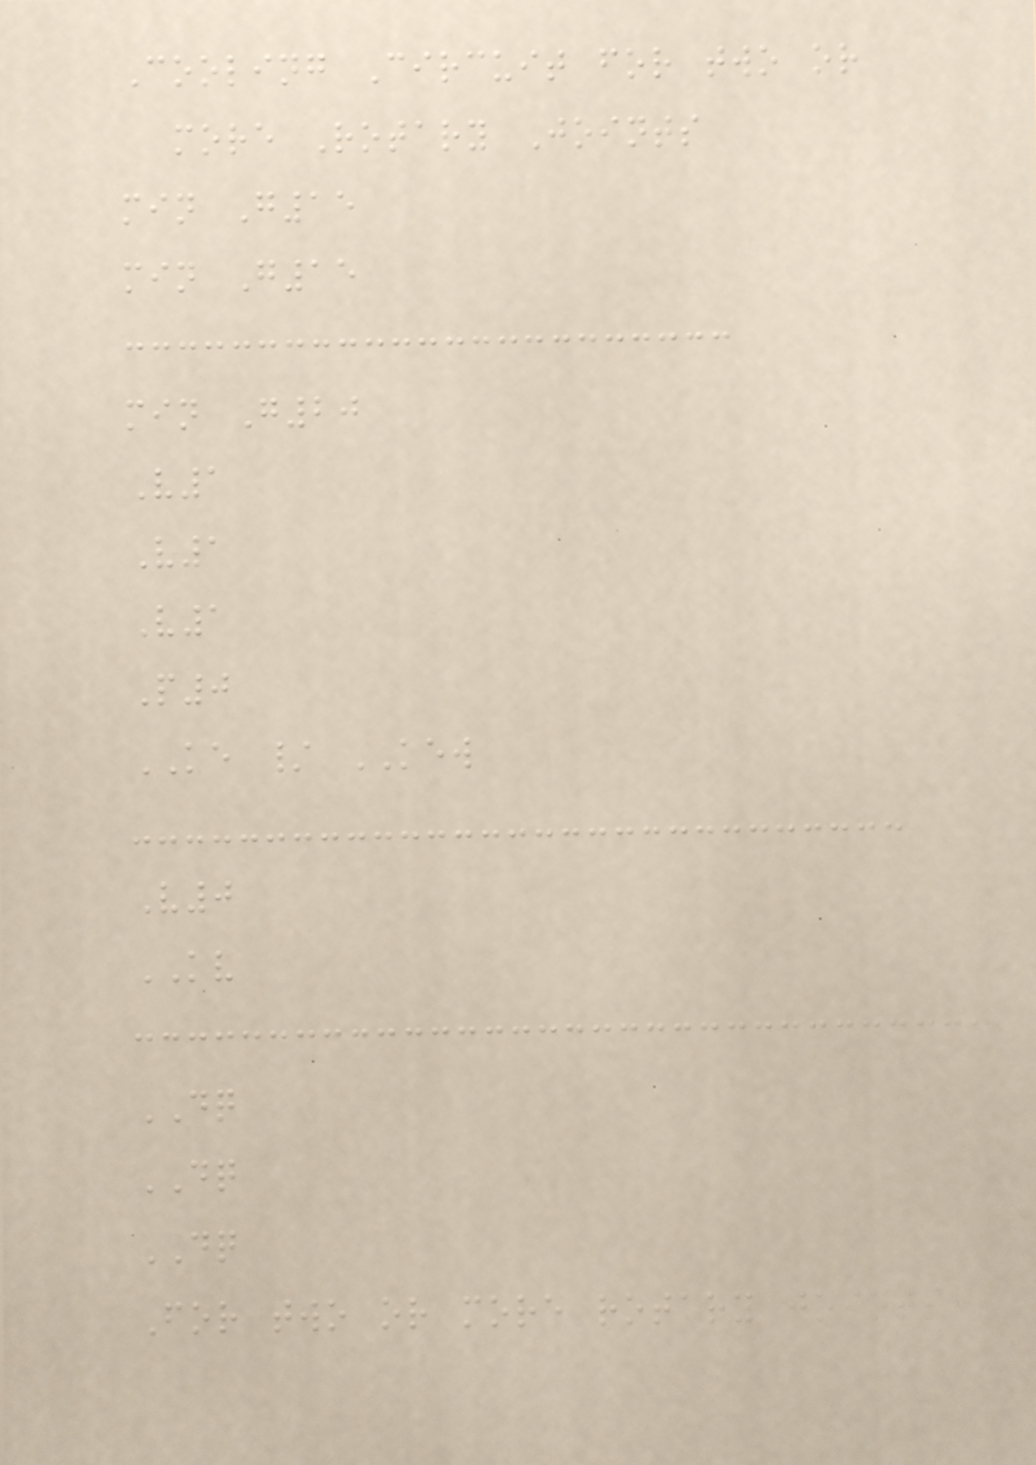Cooling Circuit for two or
more Rotary Joints
min G15
min G15
min G20
V1
V1
V1
P0
KE / KEW
V0
KV
DQ
DQ
DQ
For two or more rotary joints,
